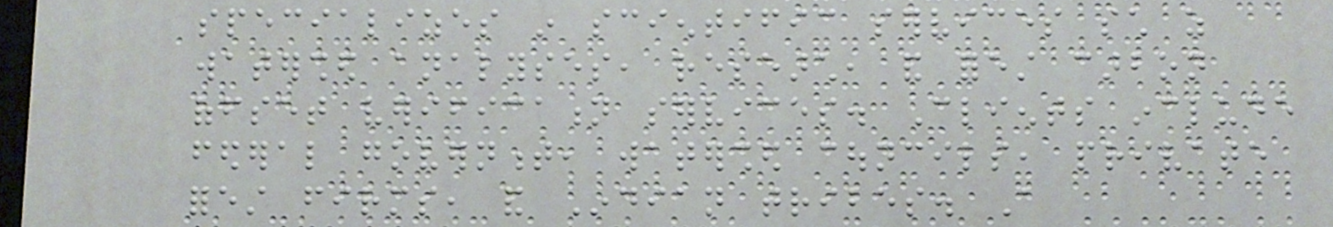specializes in scientific services such as
watershed analyses, research, and forest carbon
offset verification services. Clients include
federal government, watershed councils, private
forest firms, and Indian tribes. A
